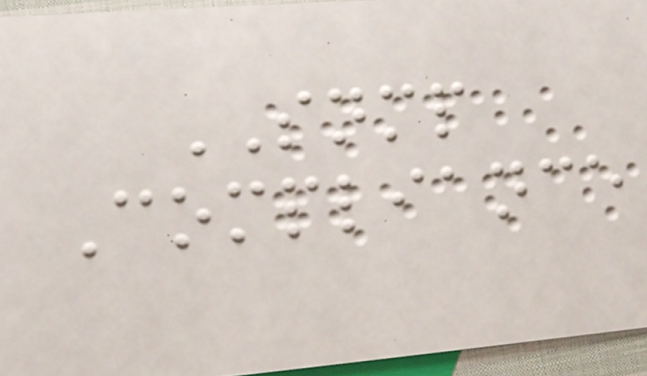SNMP
Compliance
